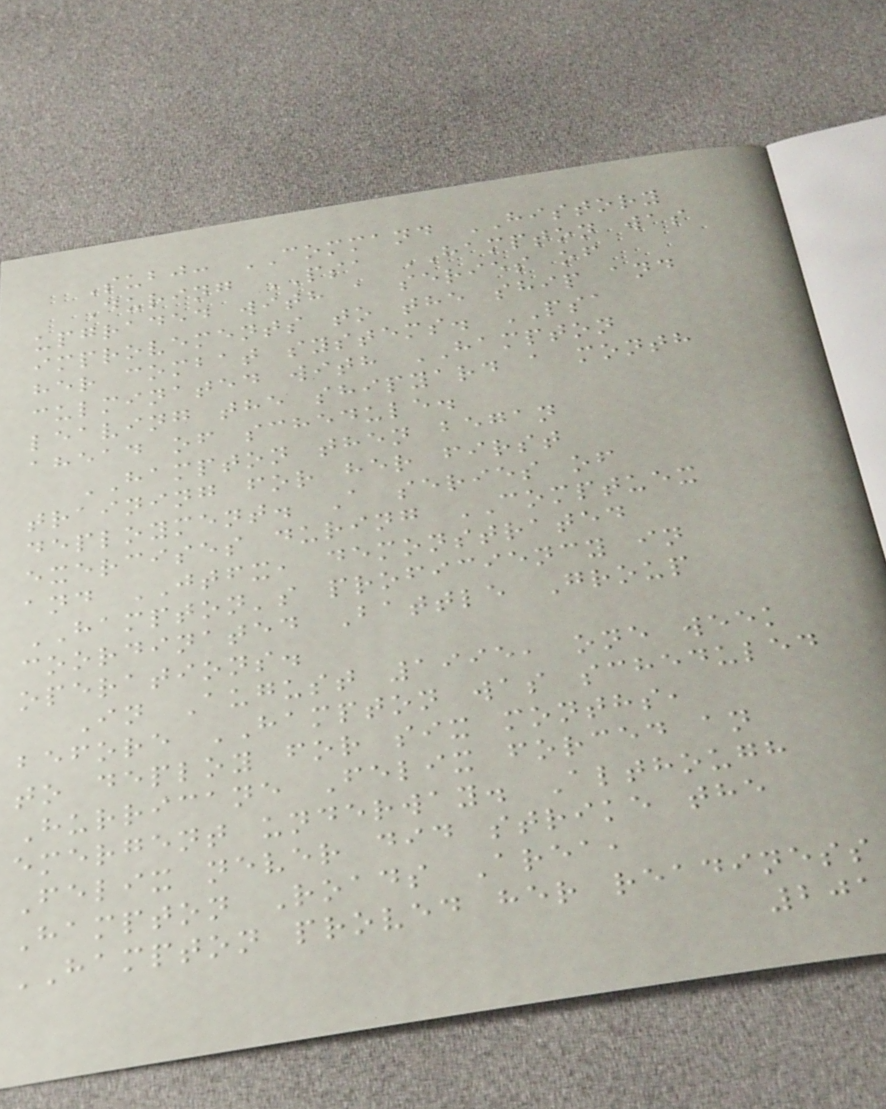Subj: COMMAND HISTORY
During PSA HAMPTON was
upgraded with a series of
improvements to the ship and
her combat systems. PSA
culminated with HAMPTON
leaving the shipyard a month
ahead of schedule.
HAMPTON then began
training for her first
deployment. A series of
exercises during COMPTUEX
and JTFX, demonstrated
HAMPTON's proficiency in
coordinated Battle Group
operations.
In August 1995, one week
before HAMPTON was scheduled
to deploy for six months,
Hurricane Felix forced an
emergent underway. Although
Felix never did strike the
Hampton Roads Area,
HAMPTON proved her readiness
201
